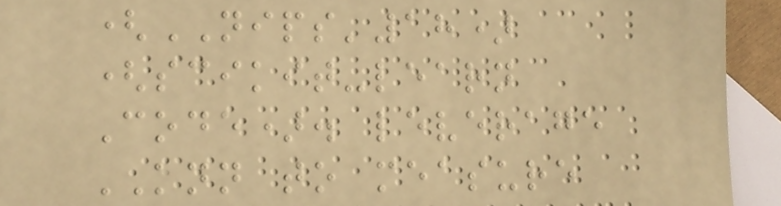(NIPS'18)
(scikit-learn
Code). leverage
KNN to measure
